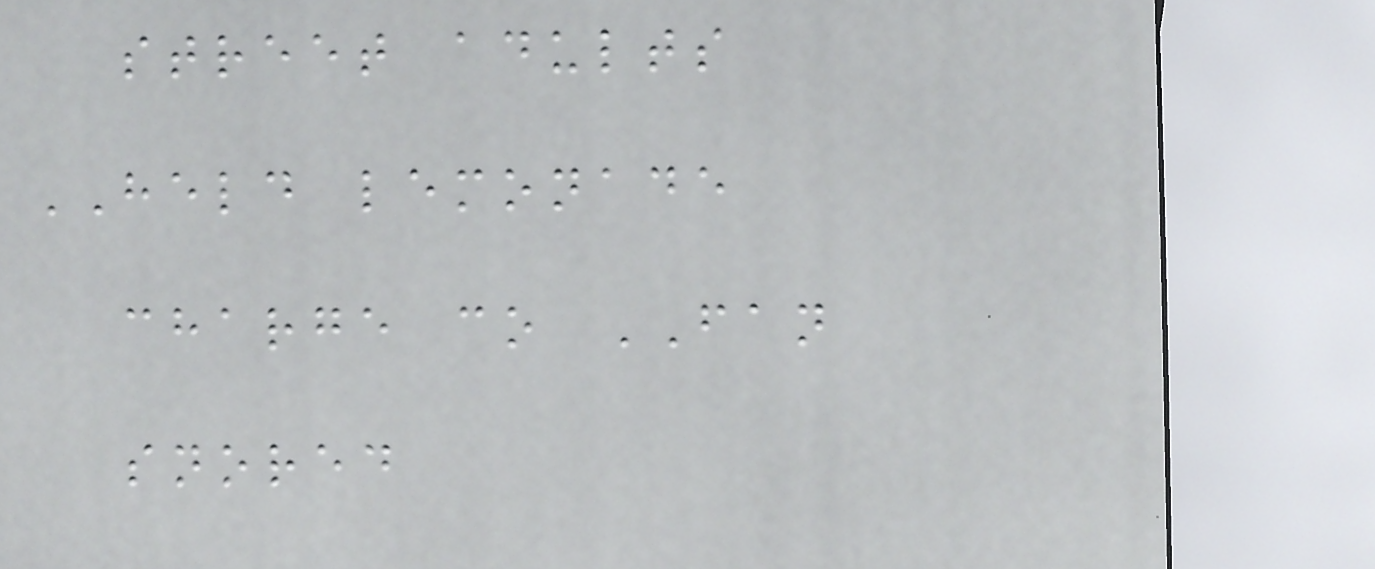street adults
HELD lemonade
charge co FAN
snored
